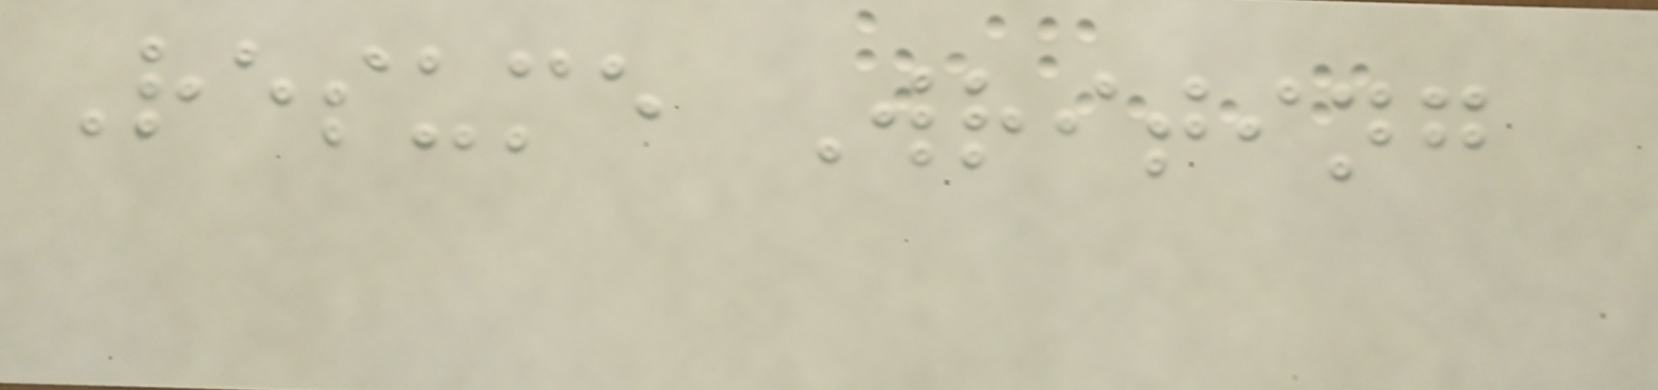Resume Writing
